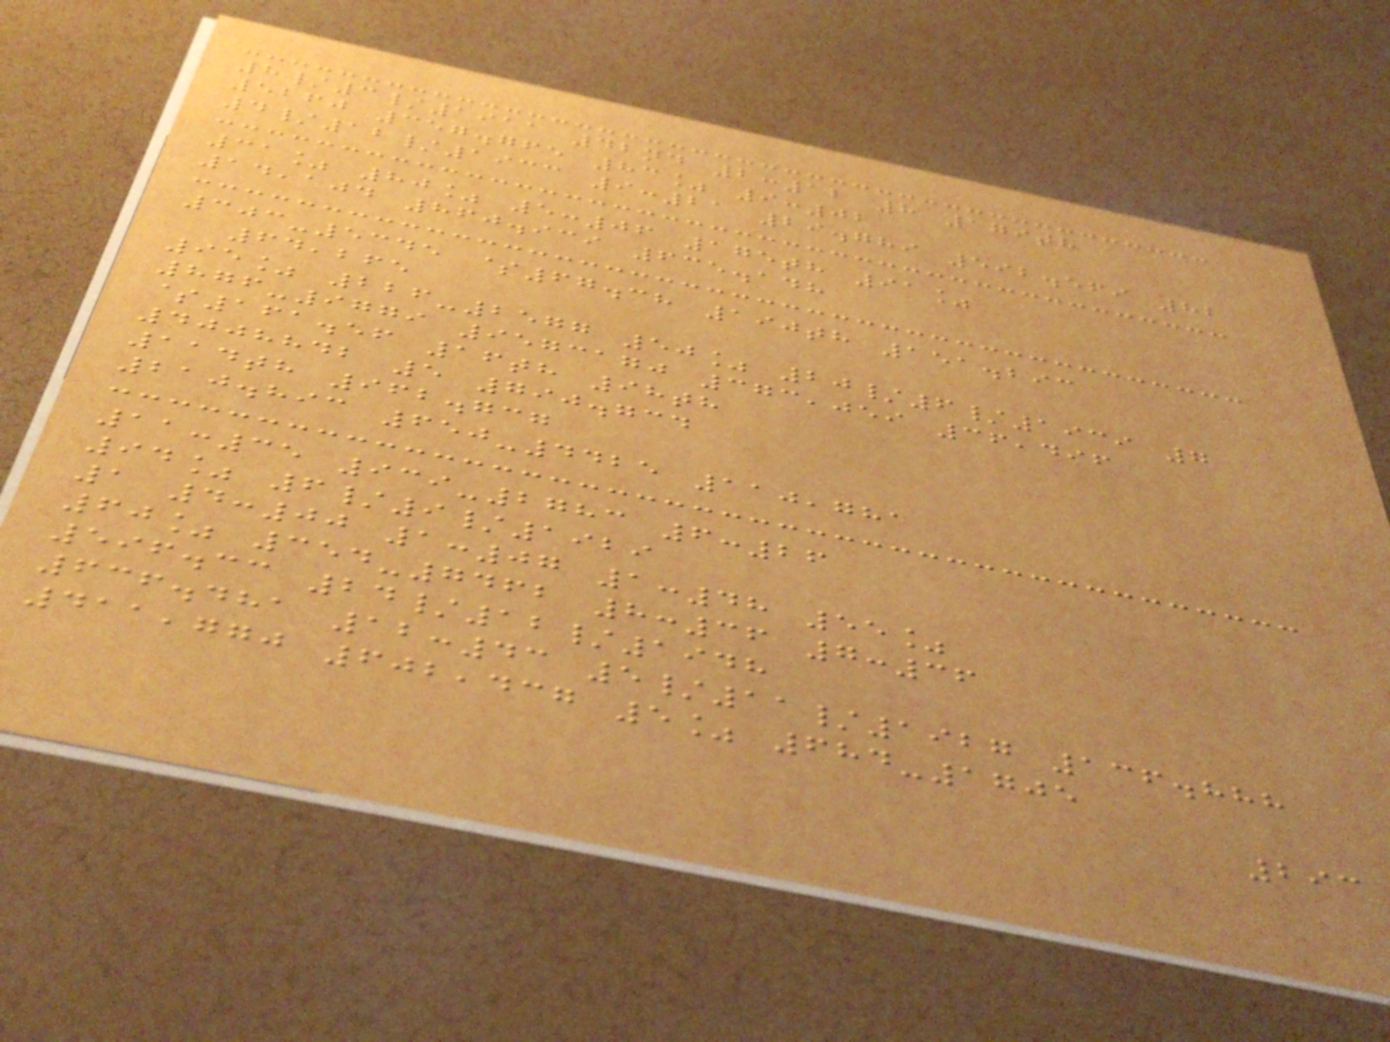8/3/1911 42nd 2:12 8 179th
5260 357.765 83% 9:02
4/12/1933 9:21 29.789 592.569 82
31% 80% 5:06 175th 91%
14,104 860.939 635.148
303-5345 $67.38 190th 151.293
64,265
95% 226-2577 50% 20/6/1939 7
876-9779 9573170 373,059 36,496
$161.56 16th 98th
4008842 5 790.734
114th 962.737
210.893 650-4425 110,781
11:35 939-2783 6:26
94% 6/9/1929
1 4:00 1:07 1:48 55%
60% 354-7462 8:36 7:36
596.33 24/12/1948
636.481 12:43 5/11/1927 136.888
411,770 602,437 5% 684-1705
293
